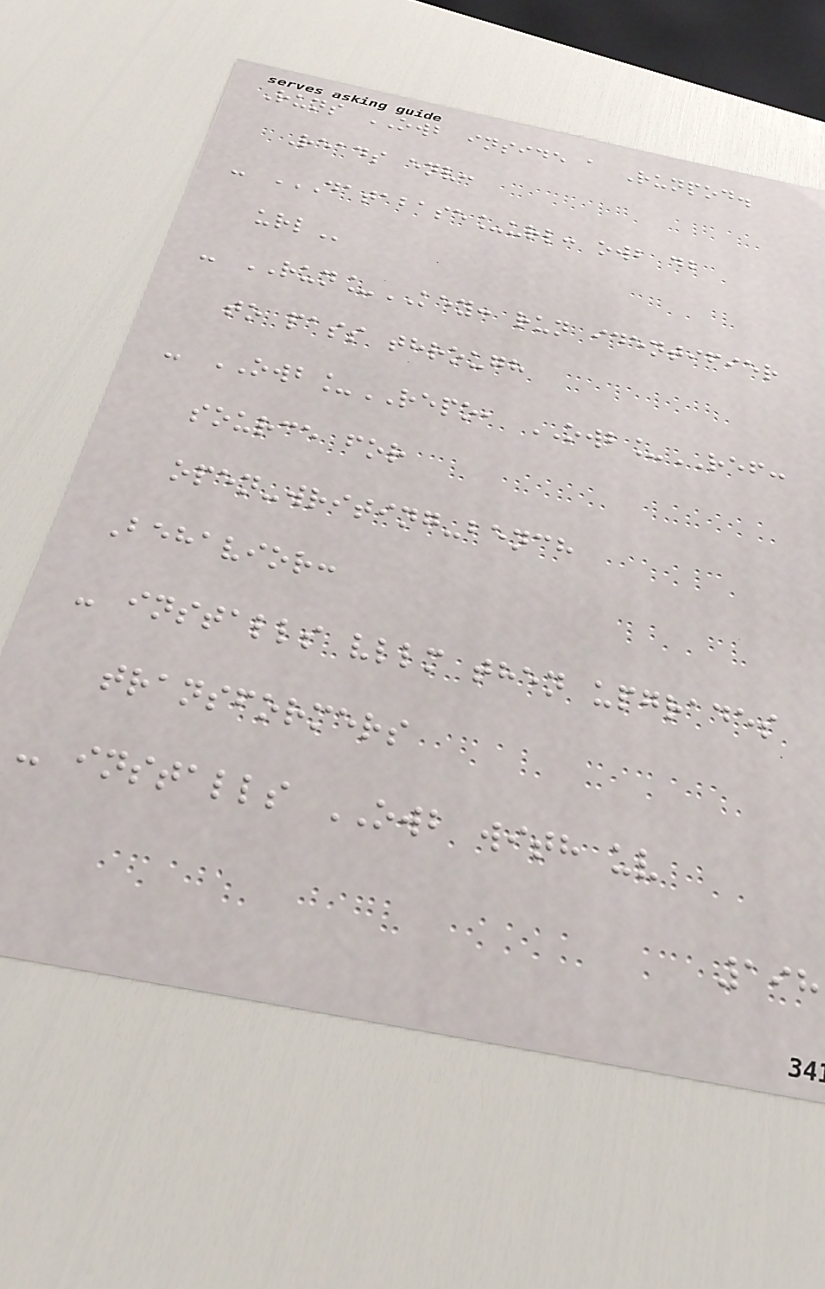Runs OWB inside a Runpod.
Reads env:
- DATABASE_URL: OWB DB
URL
- RUN_KEY: run identifier
to pass through
- OWB_REPO, OWB_REF:
source for
open-writing-bench
Behavior:
- installs vllm then upgrades
transformers
- installs OWB with uv
198
